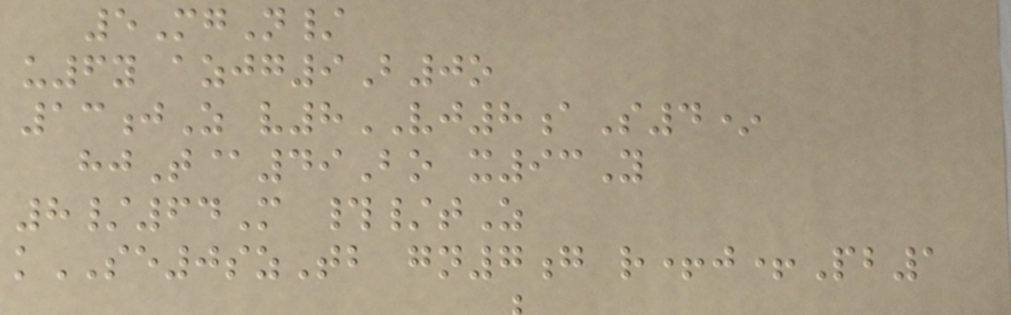5MgN/
u6y azjg9B0o
13jZ v8VJ8aS4*
hjT@49Bo x93Y
8/64M #/tZ
kSE0szTb gn7g r+j+Pb1
